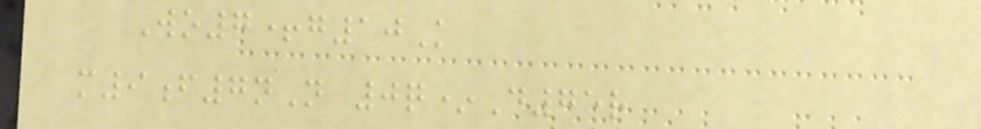Wo7+g10K
m9f7nN 0q*D75r
